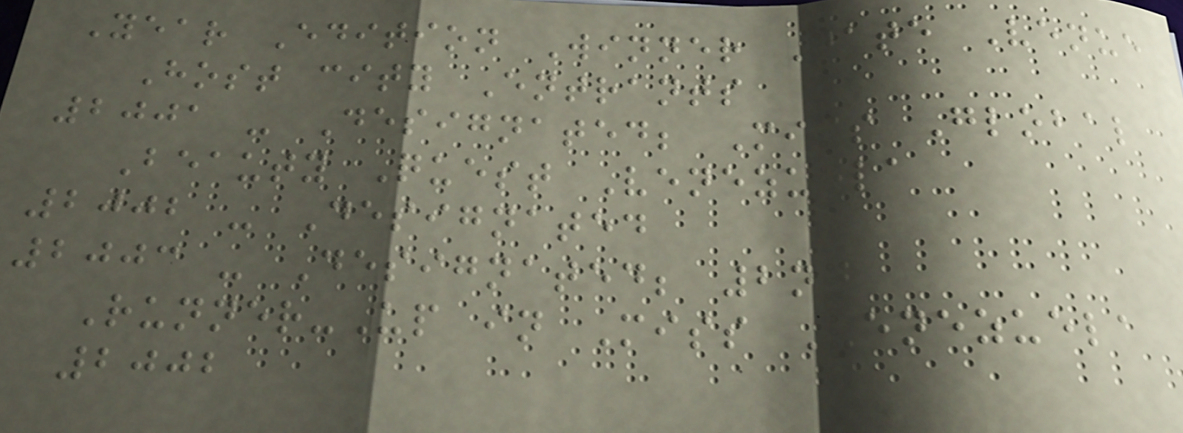Year Edition Winner Date Venue
Host city Entrants
2001 - Designated; Miss Global
Beauty Quest Venezuela
2002 - Designated
2003 - Designated; 2nd
Runner-Up in Miss Venezuela
2002
